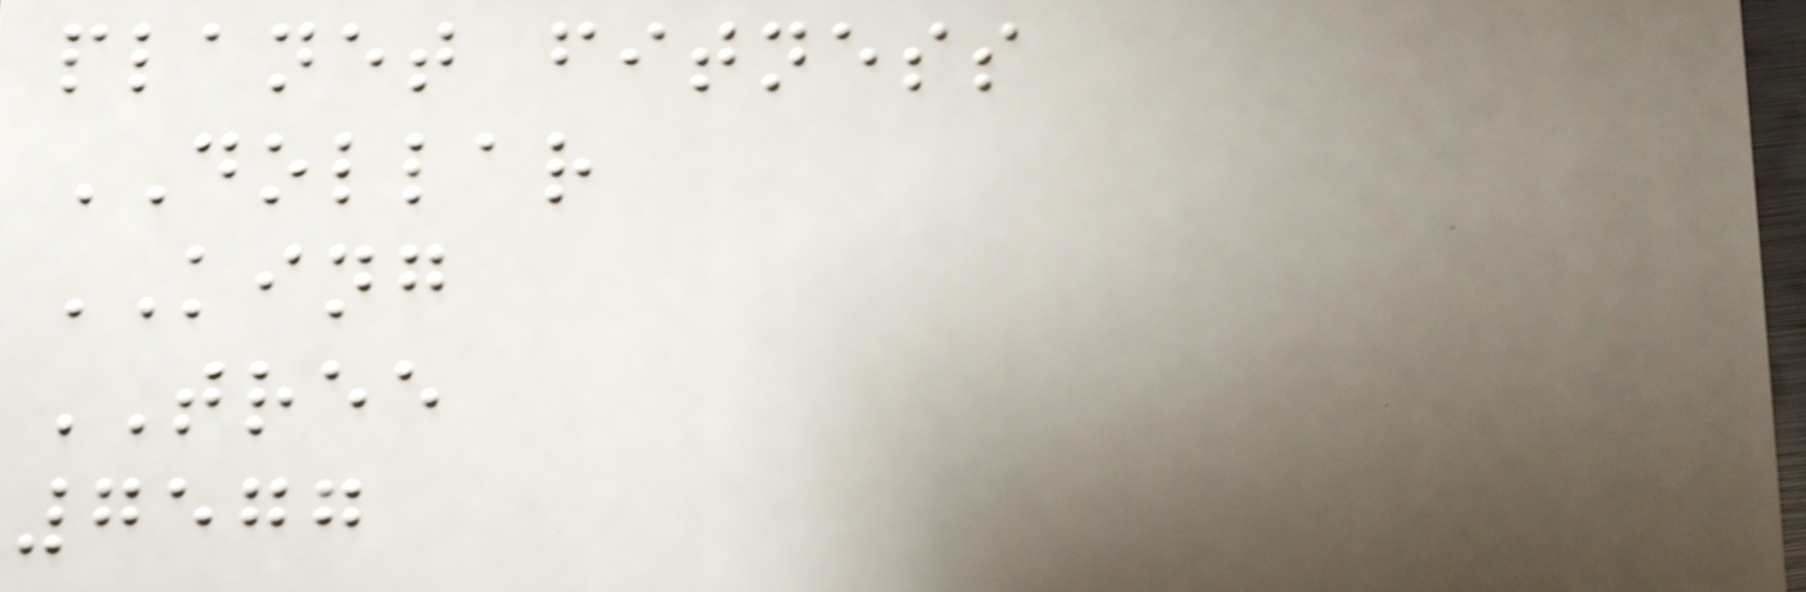planet fitness
DOLLAR
KING
TREE
7577
